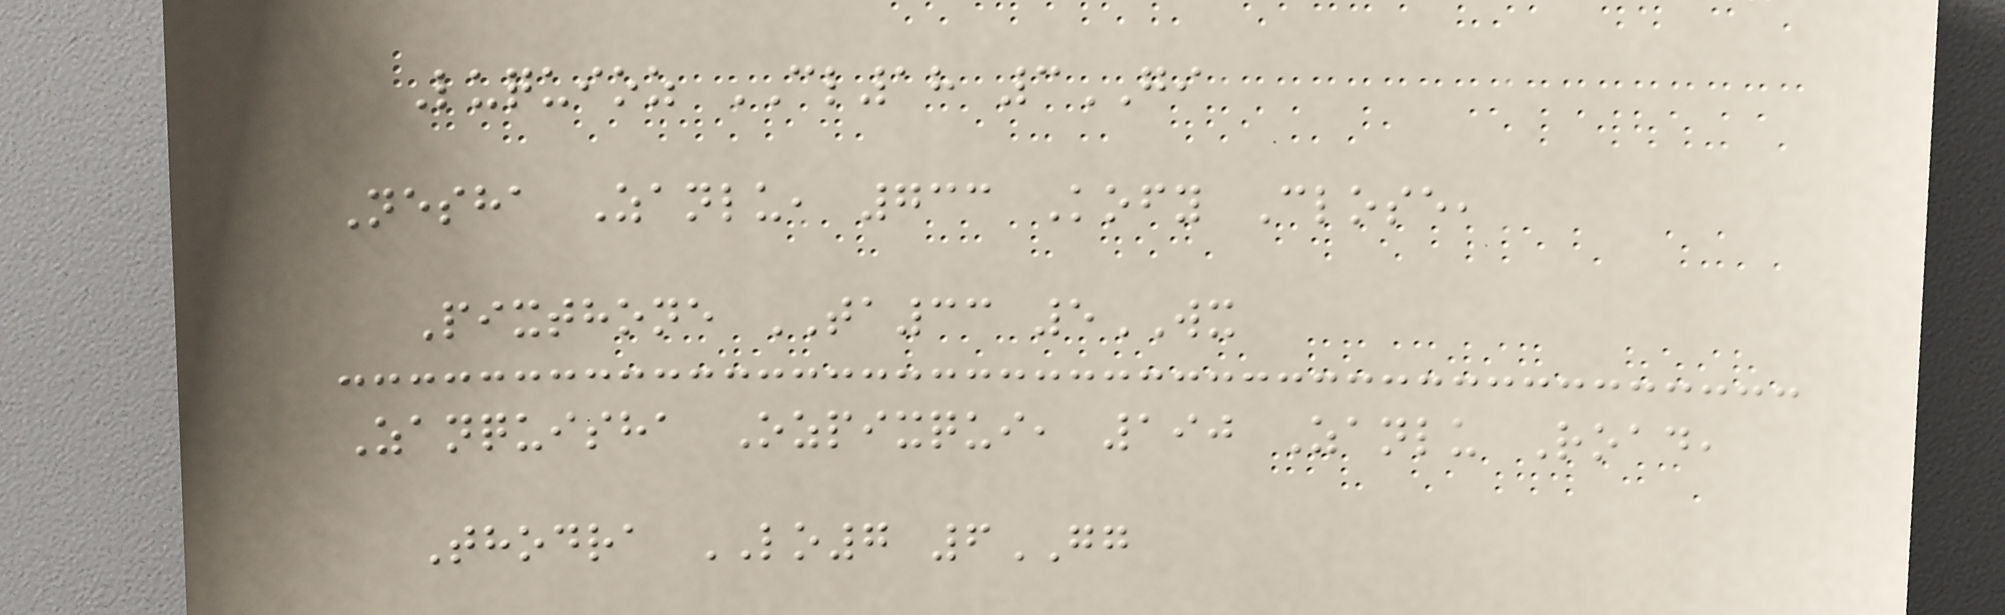Luquioz CL18 3GI
Nesha Zanlu, 733 Kofy Close,
Pixthone TA33 5WX
Zanquisha Ozpixqui, 190 Zanlu Road,
Thodra LO7 6GG
